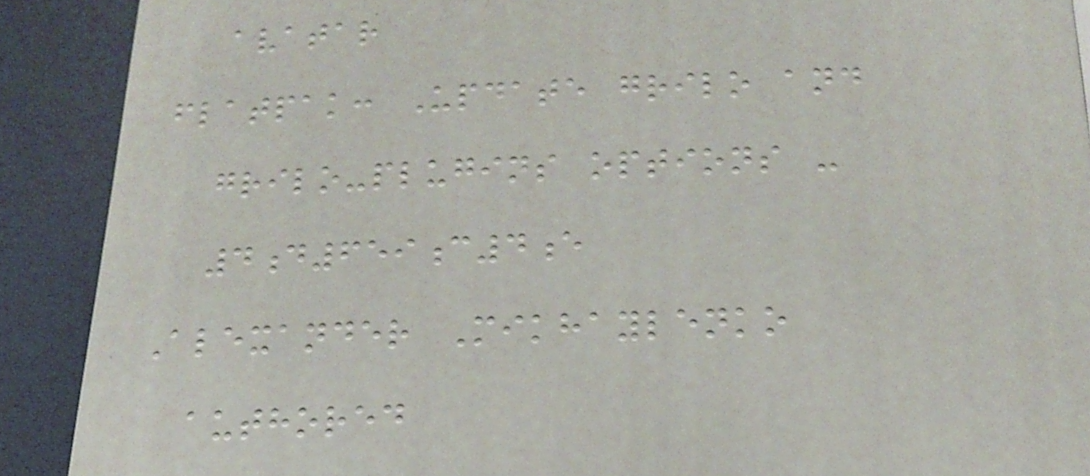avatar
flatpak: Update grilo and
grilo-plugins options -
4d659c4e
Alexander Mikhaylenko
authored
